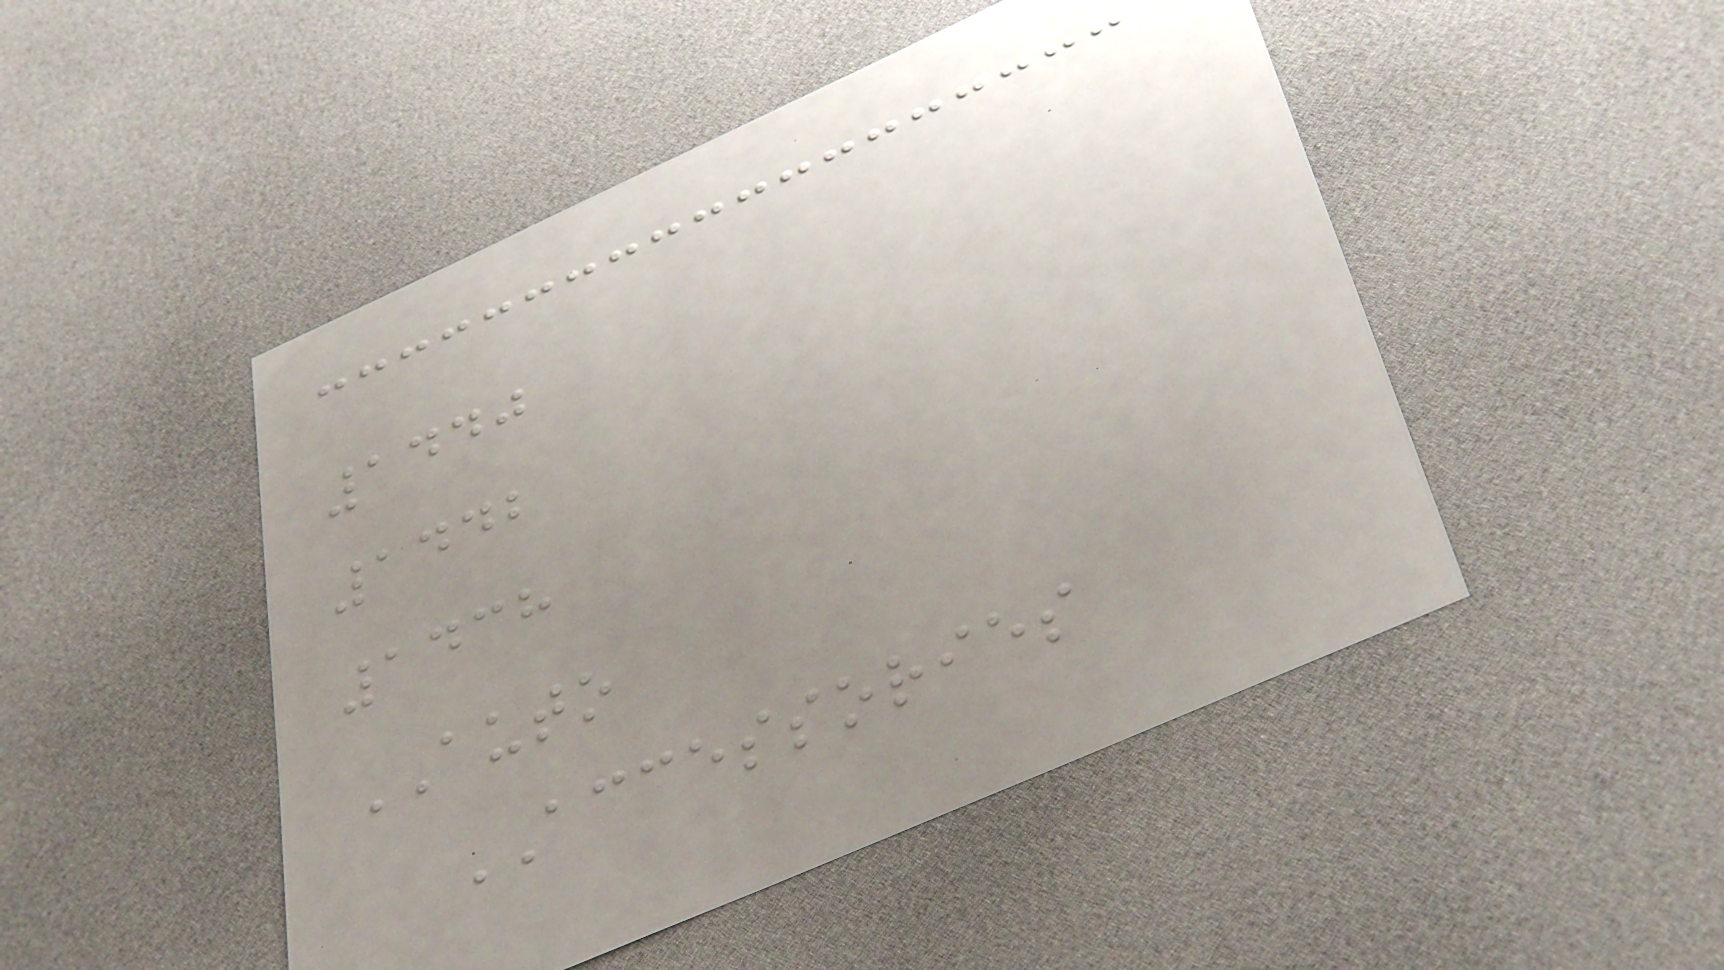1440
1442
1438
AUTO
ACCESSORIES
